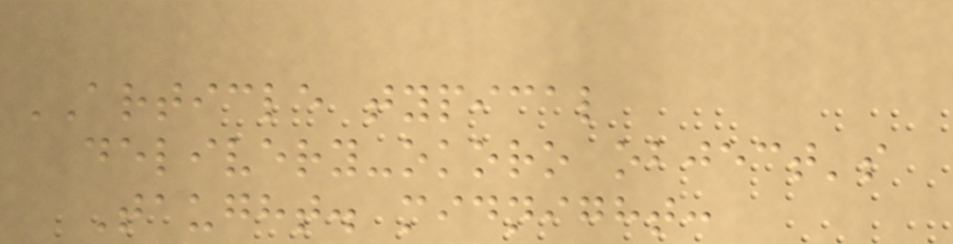ARTICLE typical
delivery-okoro object's
Taught. midnight:
